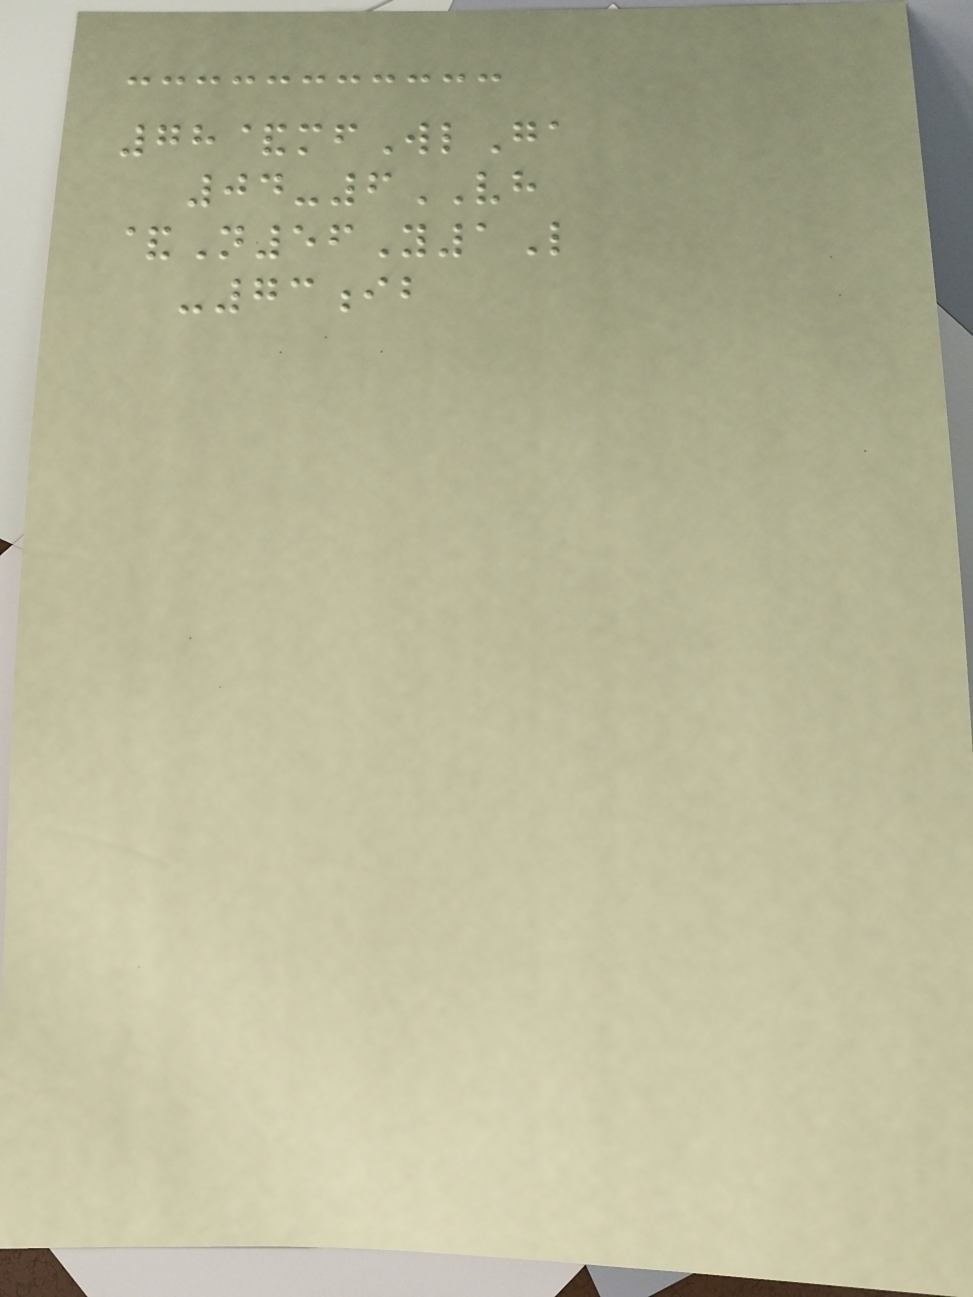78&mfWlGa
04-6VH
&N56Y1L
-73ib
